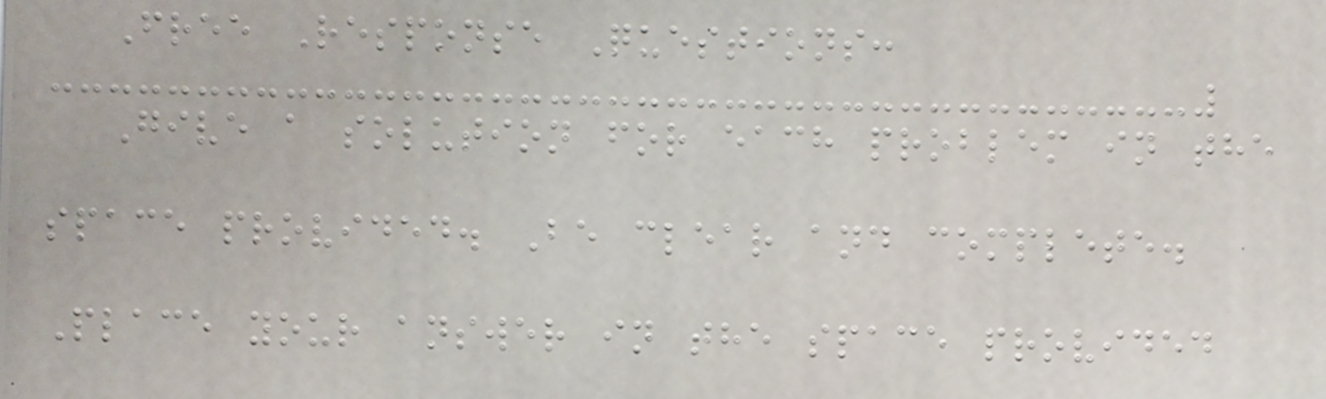Free Response Questions:
Give a solution for each problem in the
space provided. Be clear and complete.
Place your answer in the space provided
